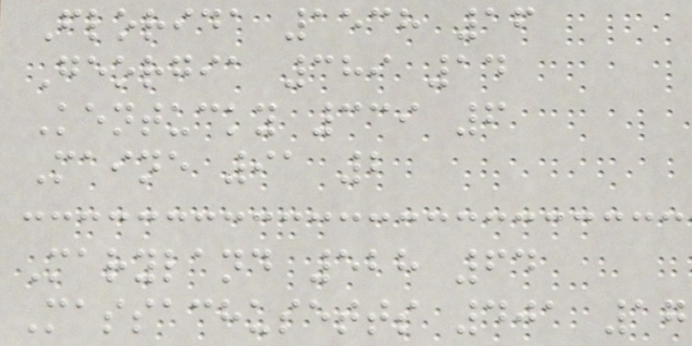Florida 1538 16
Georgia 389 14
Kentucky 339 6
Maine 91 2
Maryland 528 64
Massachusetts 401 17
